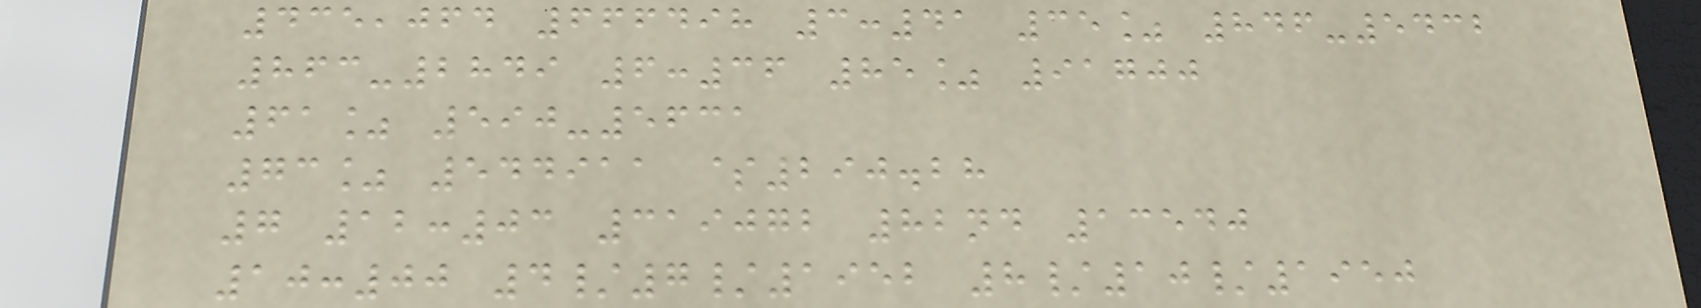435,064 666498 3:41 35% 846-5432
863-2849 6:36 85% 91700
61% 590-5631
73% 544911 $290.28
7 12:03 319072 82nd 13540
10:00 4/7/1952 8/10/1950
